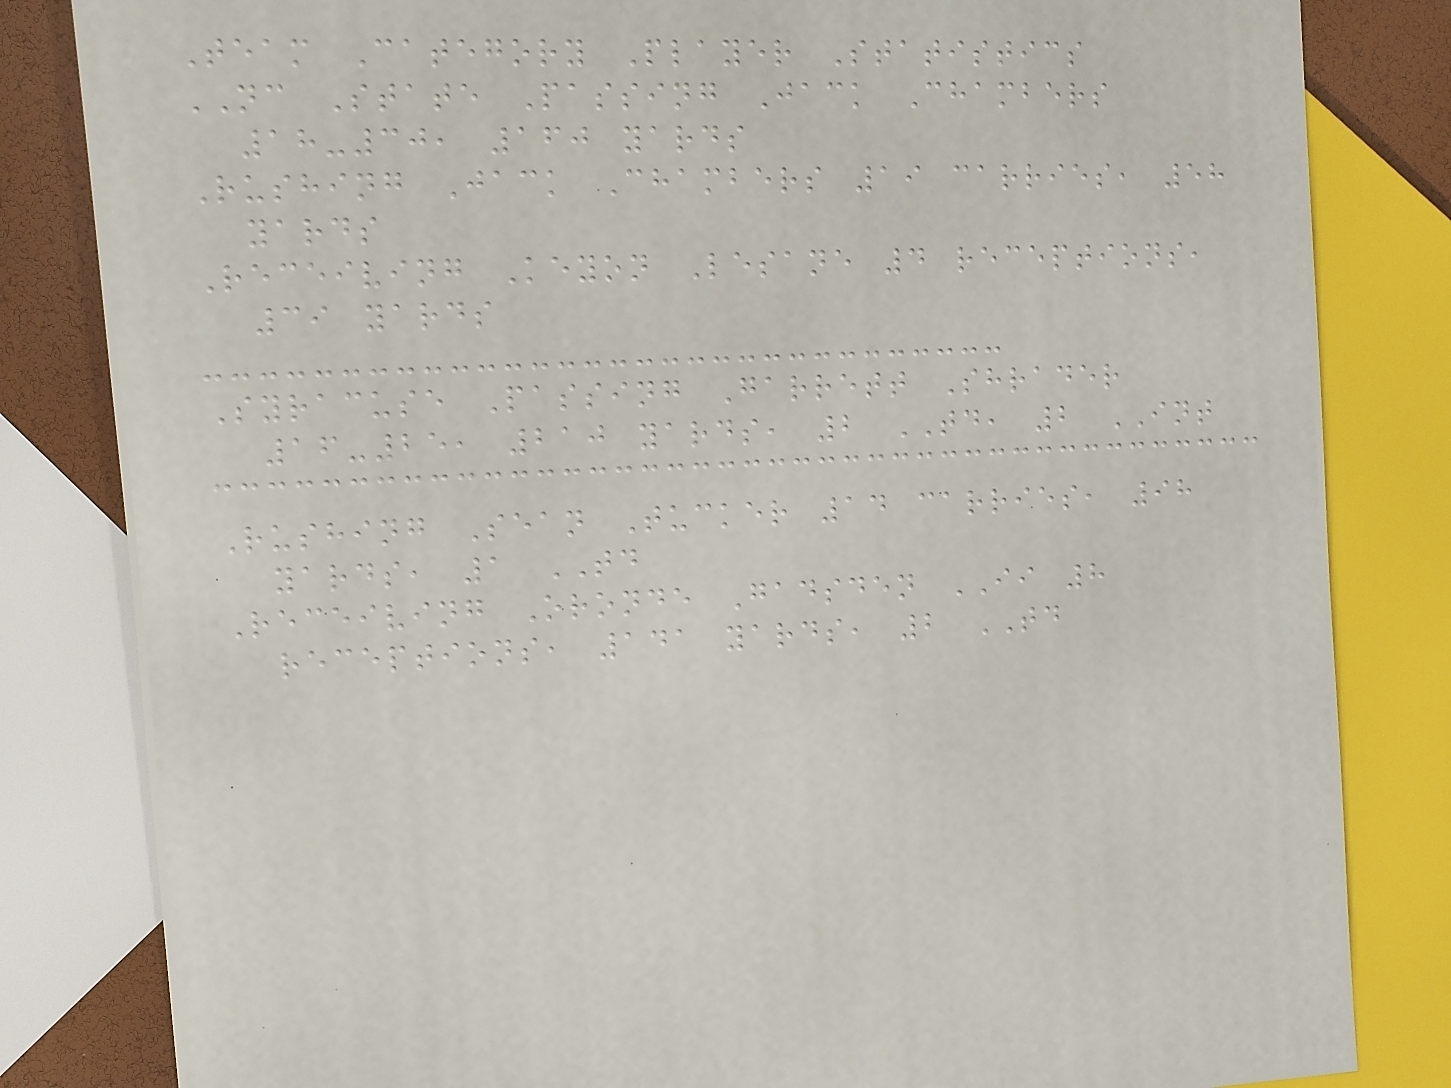Team Category Player Statistics
NC State Passing Jack Chambers
18-30, 160 yards
Rushing Jack Chambers 19 carries, 58
yards
Receiving Keyon Lesane 4 receptions,
39 yards
Syracuse Passing Garrett Shrader
16-25, 210 yards, 2 TD, 2 INT
Rushing Sean Tucker 14 carries, 98
yards, 1 TD
Receiving Oronde Gadsden II 8
receptions, 141 yards, 2 TD
